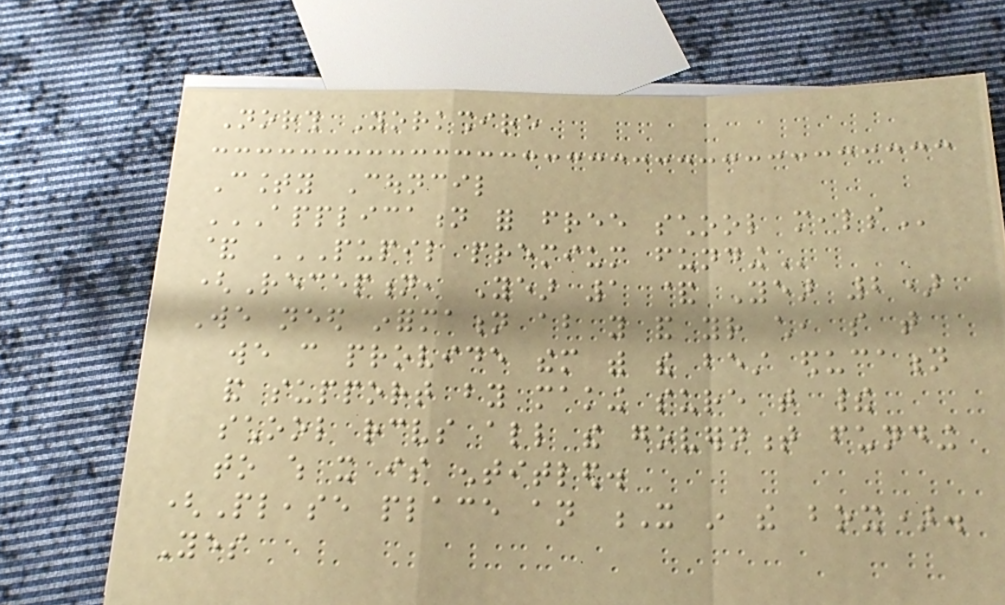North Yorkshire
County Council
APPLICATION FOR FREE SCHOOL MEALS
& PUPIL PREMIUM FUNDING
(Reception, Year 1 & Year 2)
We need information about you and your child, so that
we can provide them with the best education
and support by making sure that their
school receives all the government funding
to which it is entitled.
(Please place an X in the box).
Yes
